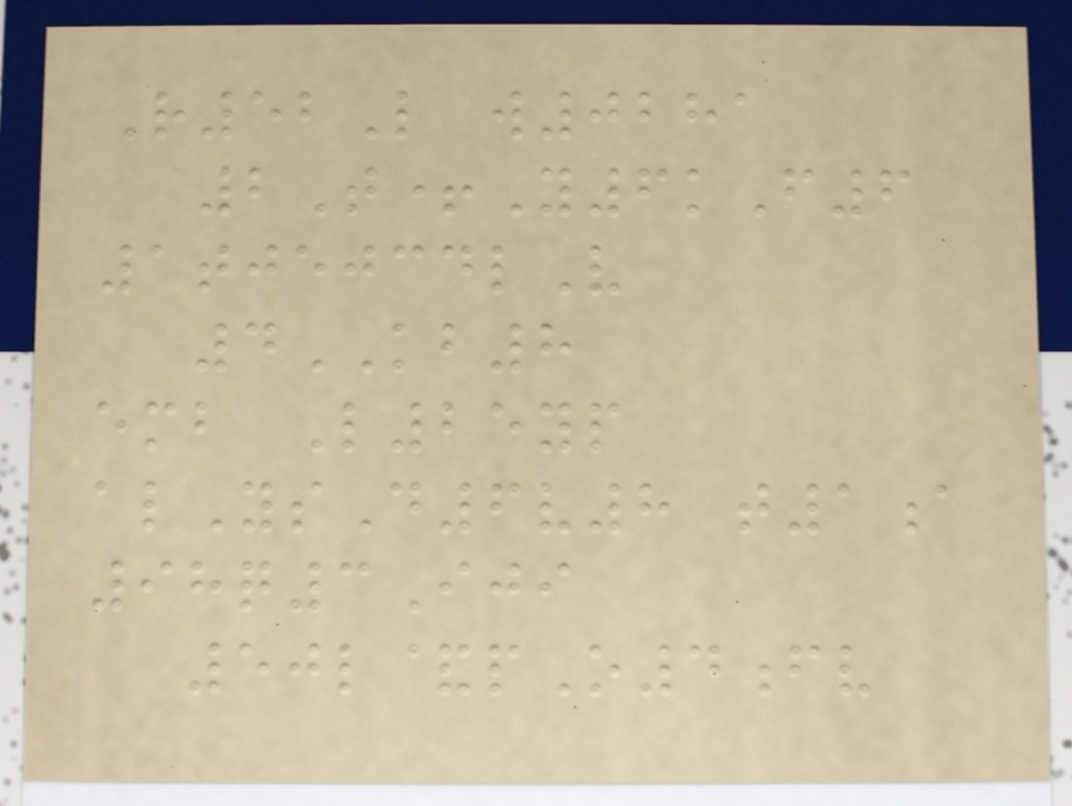R52L w0281
2T+Y6kF6
1tjejcdlV
4KB8
emb L25yp
alYsD6v8 t1a
98q3Iji
50l&pO4fv
